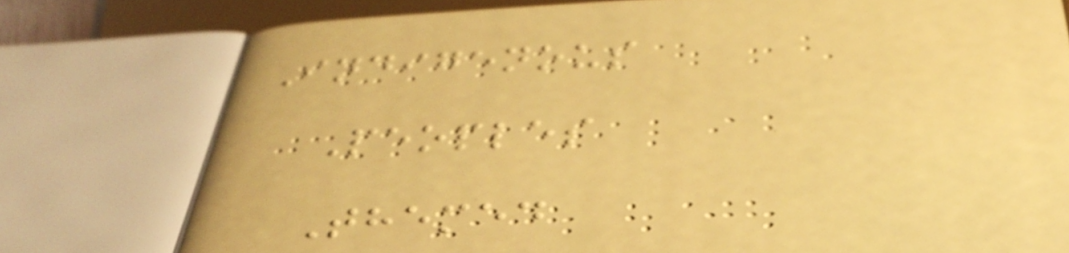Indigenous
Peoples
Themed
